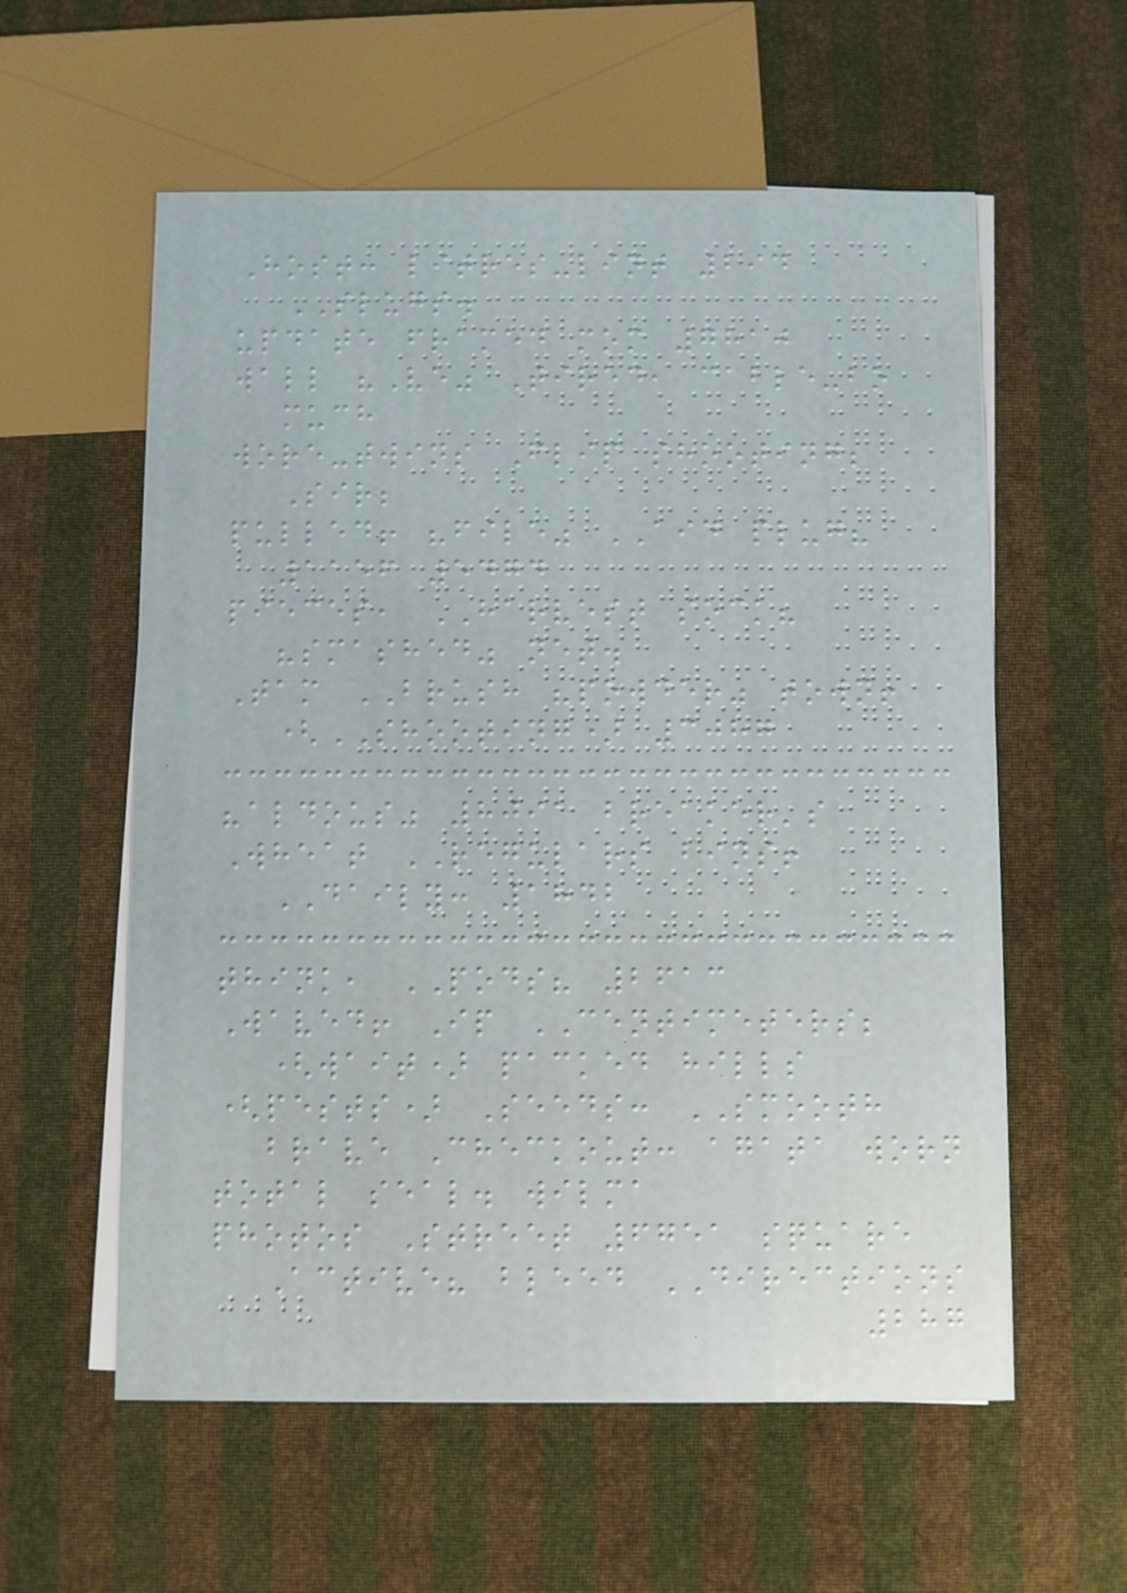Host: litres-lint 294
SLUGS.
update framed mom 7810
wall "Ve" Tired, cable-bo
much
wore-twins Flip shooting;
Sir;
pulled! "file" AID plug?
1156 5474
pieces, HARVEST sock?
"smashed" net.
Tam BRUSH "powder" town!
(SHOOTING) 3087
"aldous" 8091 breaker's
Wheat REGULARS bins!
DAILY: 1842
think, PODS? 2613
Waved! Ip CENTIMETERS;
(wait) packed hills
(pests) Seeds: SMOOTH
brave Checkout: agata worn
total seal. wilma
photos Street 6751 square
Active? bleed DIRECTIONS
287
